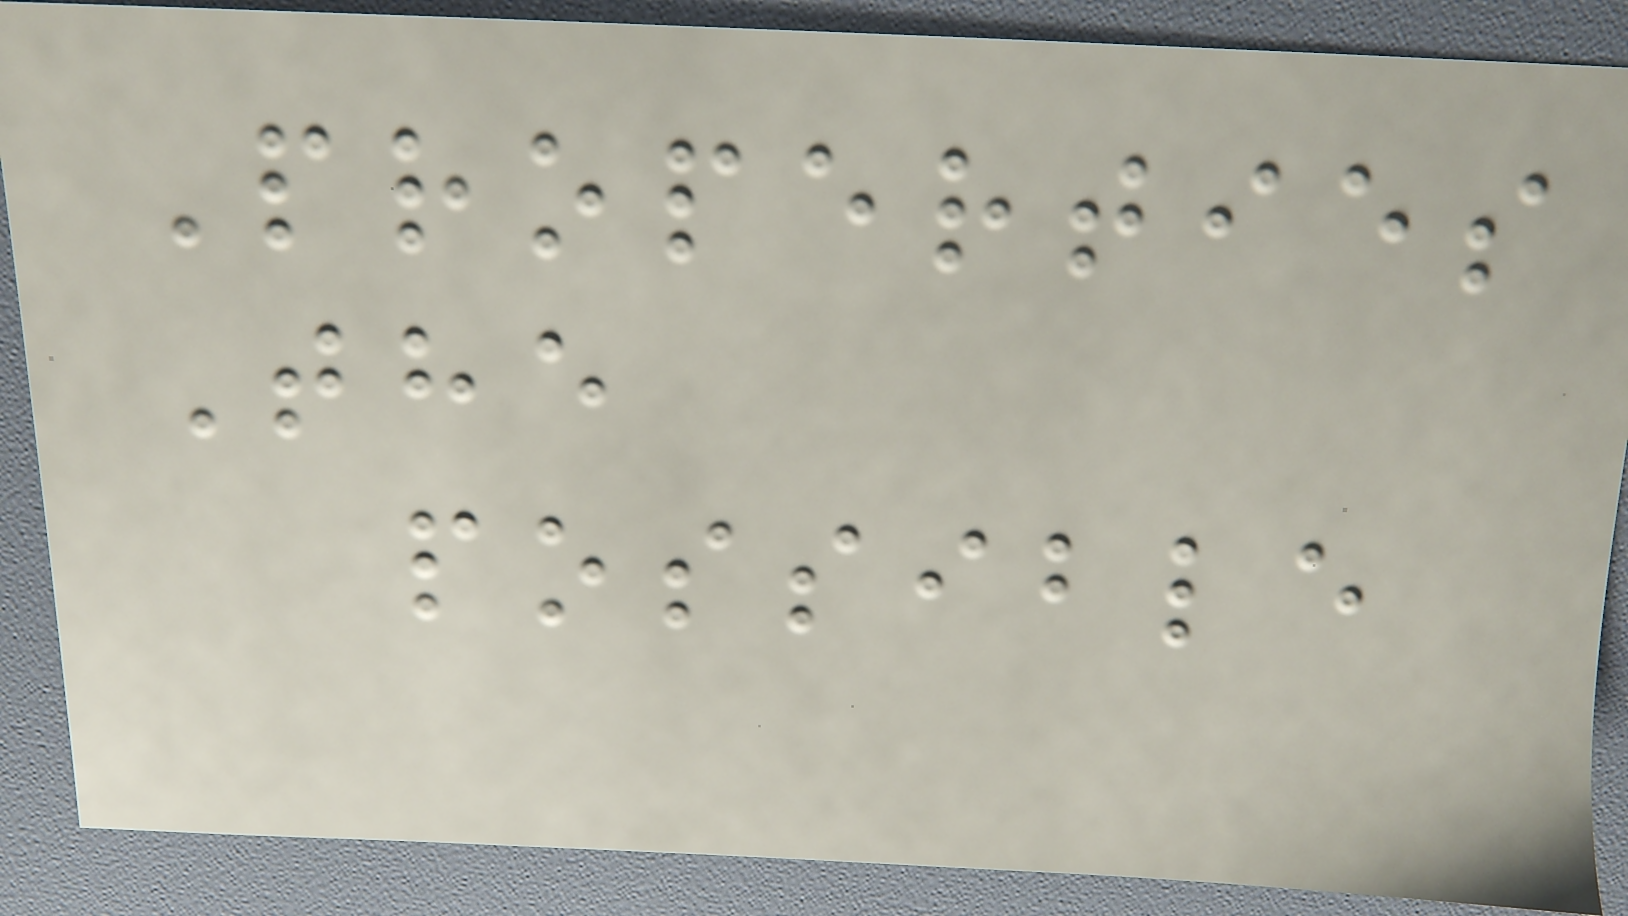Properties
The
possible
